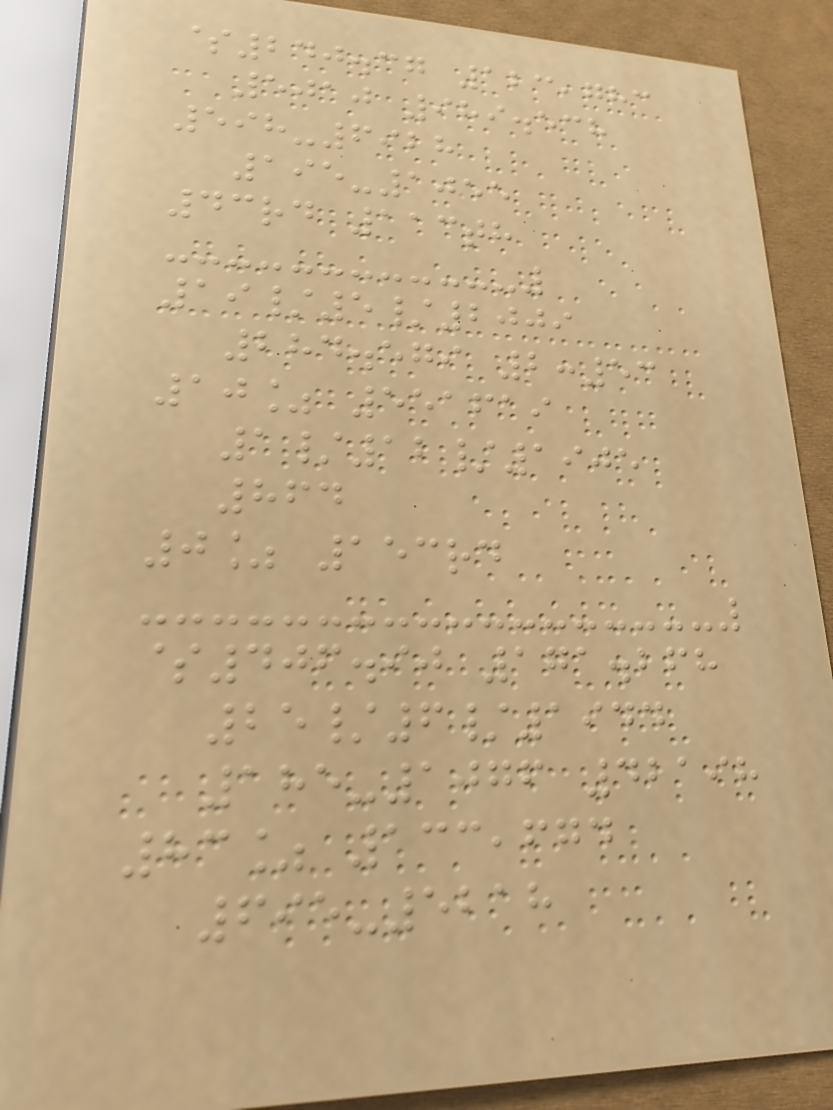$240.37 123,783
5010 989.538
598-6928
195-1055
43rd 113th
19/5/2009
284.579 2:53
10% 551619
1/12/1905
864
0% 153rd
$406.90 171.268
25/6/1944
185-1076 42198
83% 133,674
695-5218
